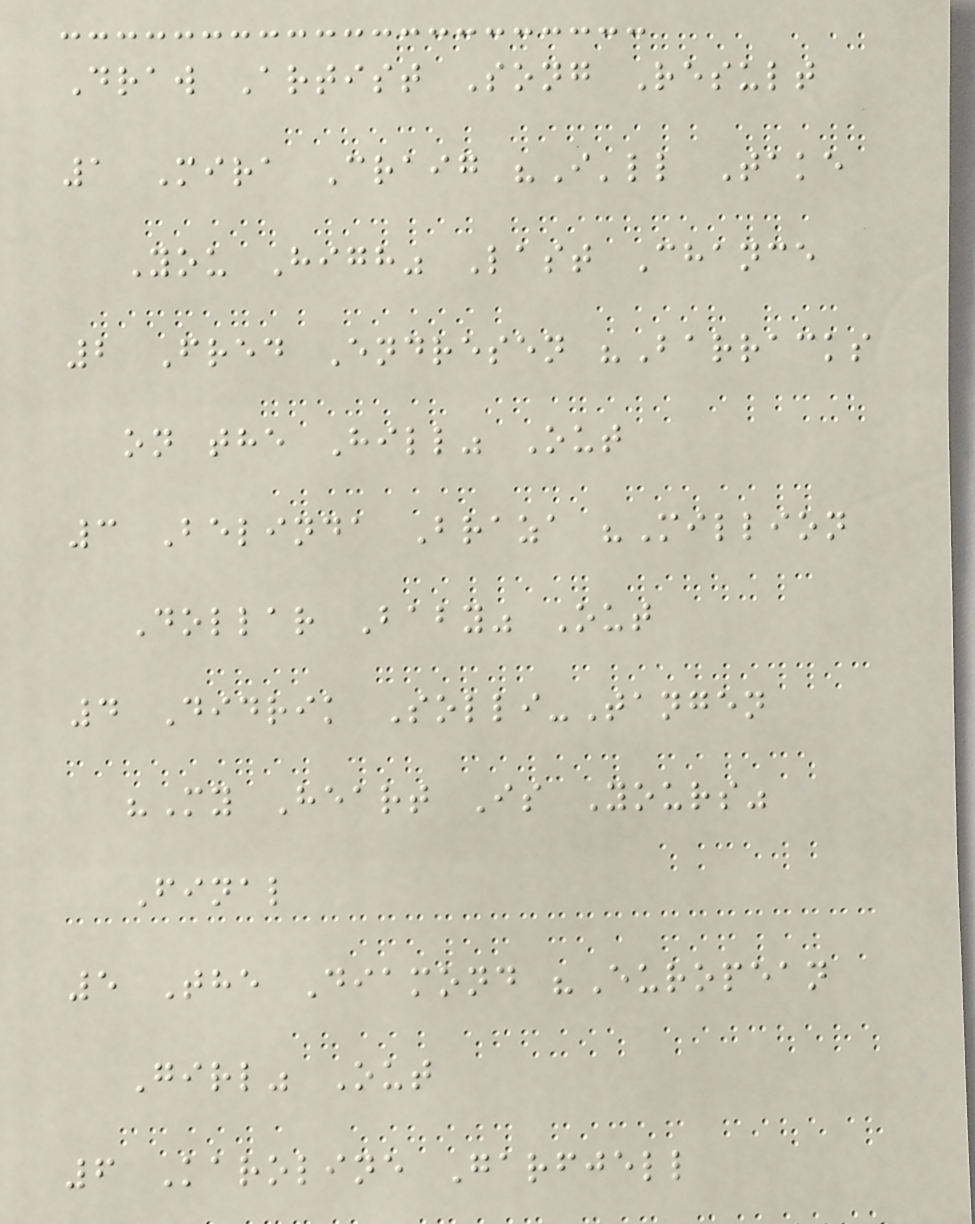Draw Artist Song Result
1 Mira Craig "I'll Take
You High" Last Chance
2 Fred Endresen "Barracks
on the Hill" Out
3 Belinda Braza "Million
Dollar Baby" Out
4 Didrik Solli-Tangen
"My Heart Is Yours"
Final
5 The Diamond "European
Girl" Out
6 Karoline Garfjell
